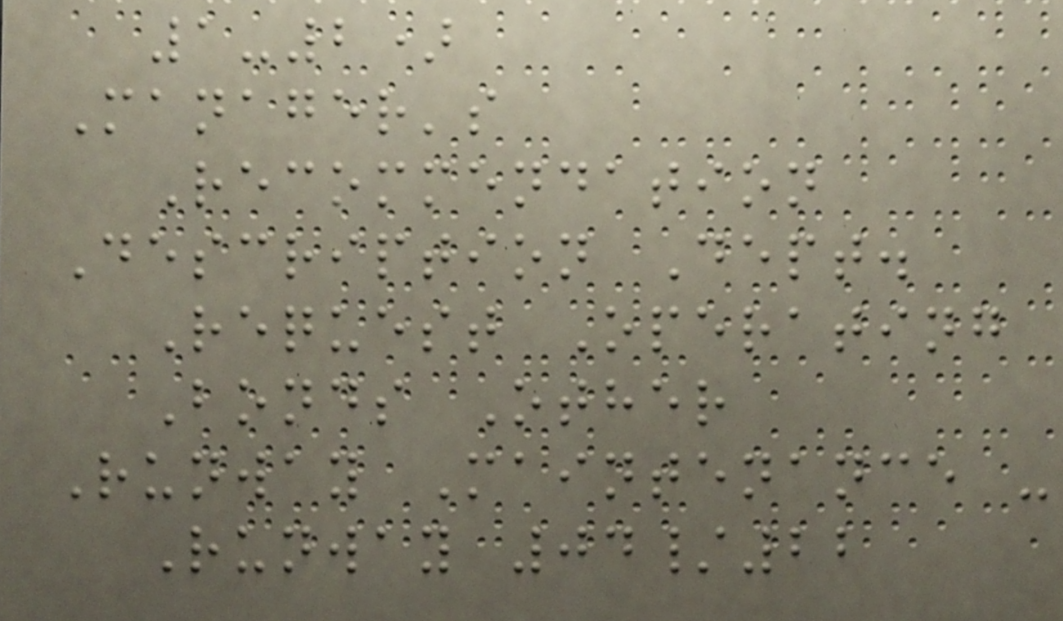1-2)
Manager's
Recommendation
Description Dept.
Request Operating
Bonds Other
Runway Maintenance -
Runway 04/22
